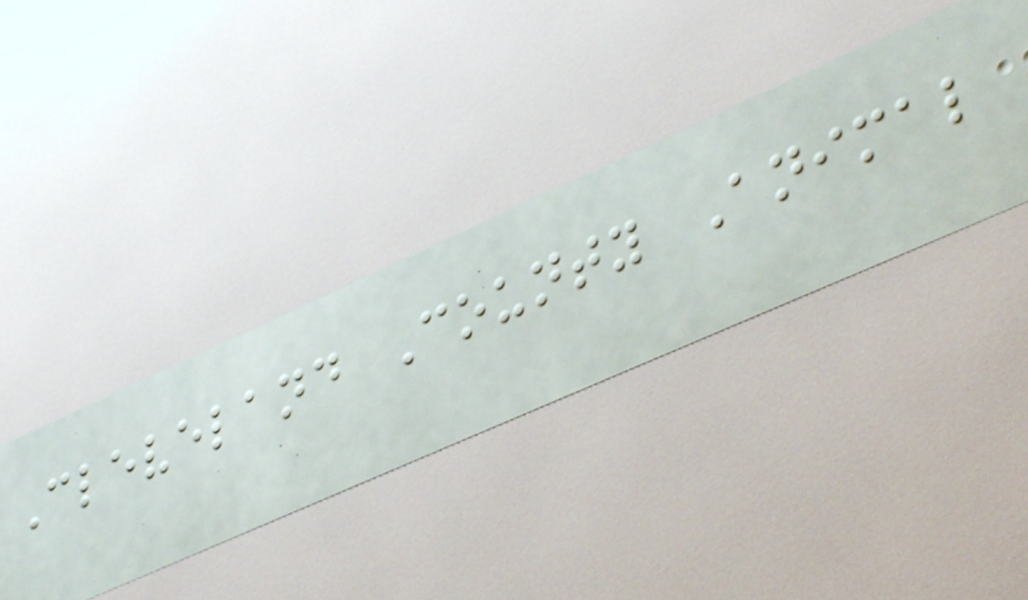Cleveland County Animal
